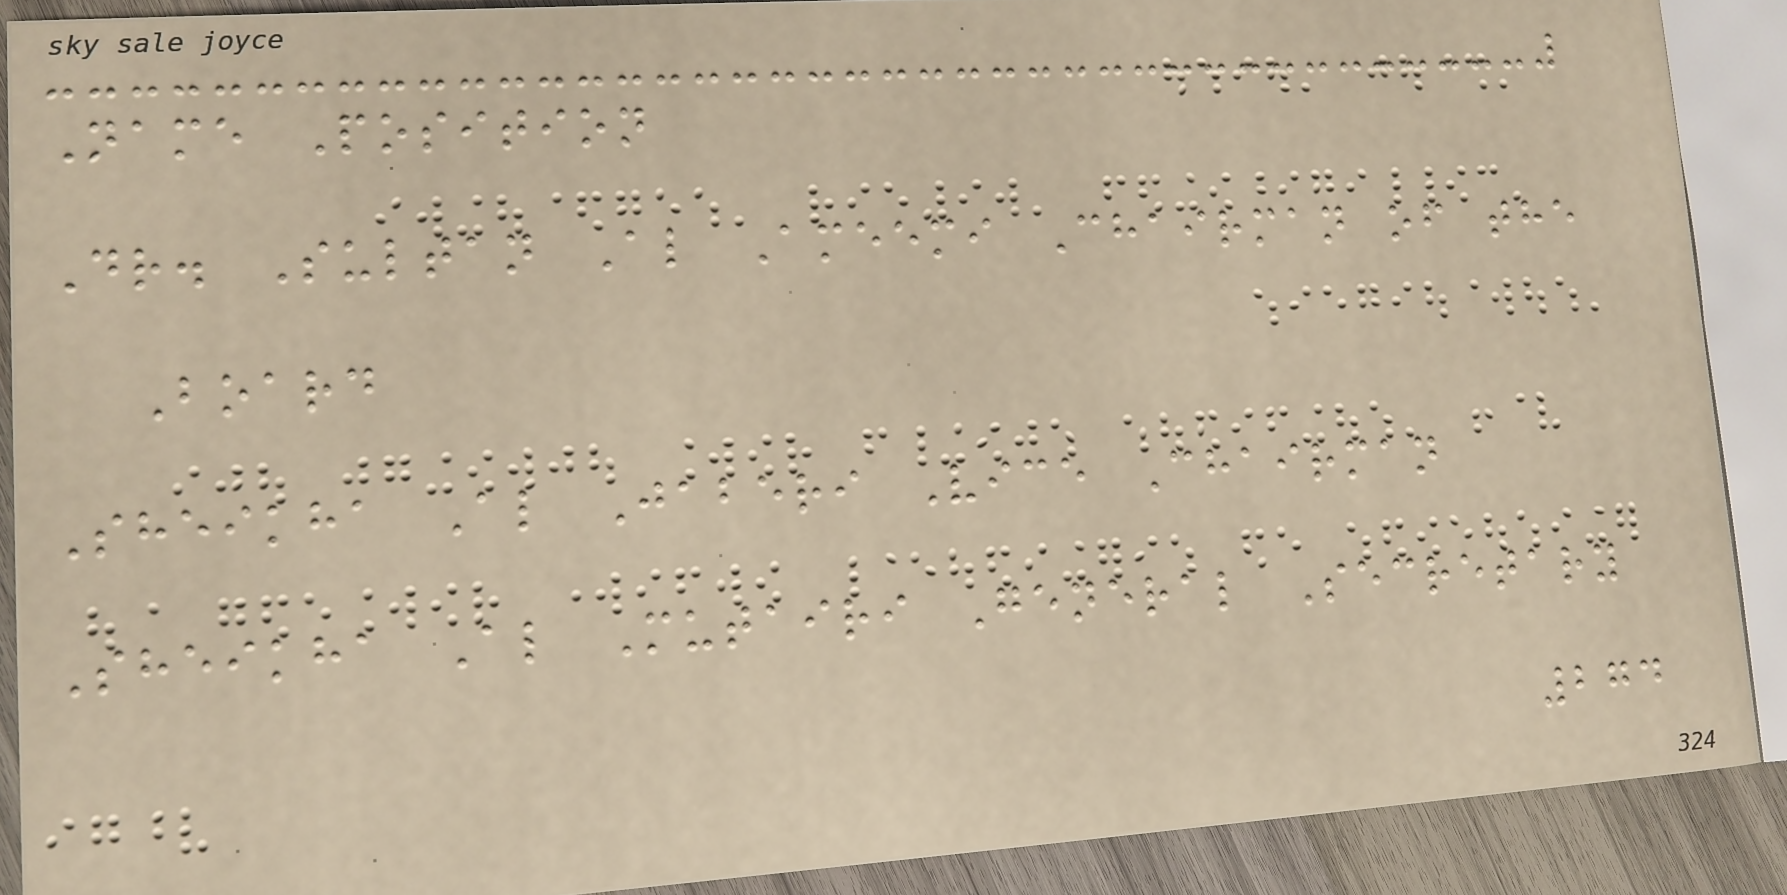Name Position
Dr. Sultan Al Ameemi Chairman of the
Board
Sheikha Al Jaberi Vice Chairman
Sheikha Al Mutairi General Secretary
274
